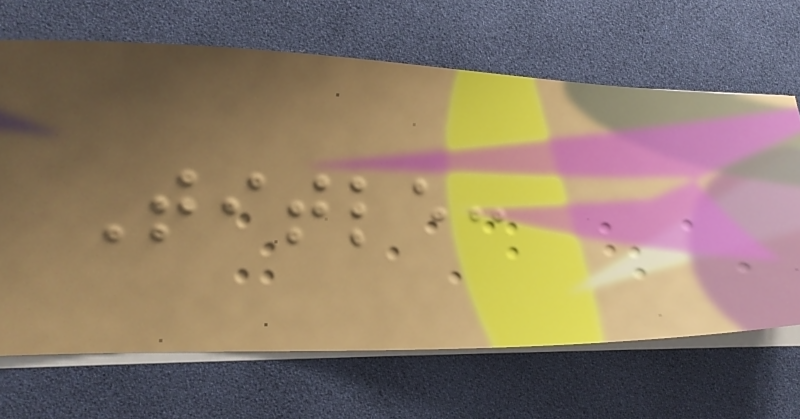Title:
